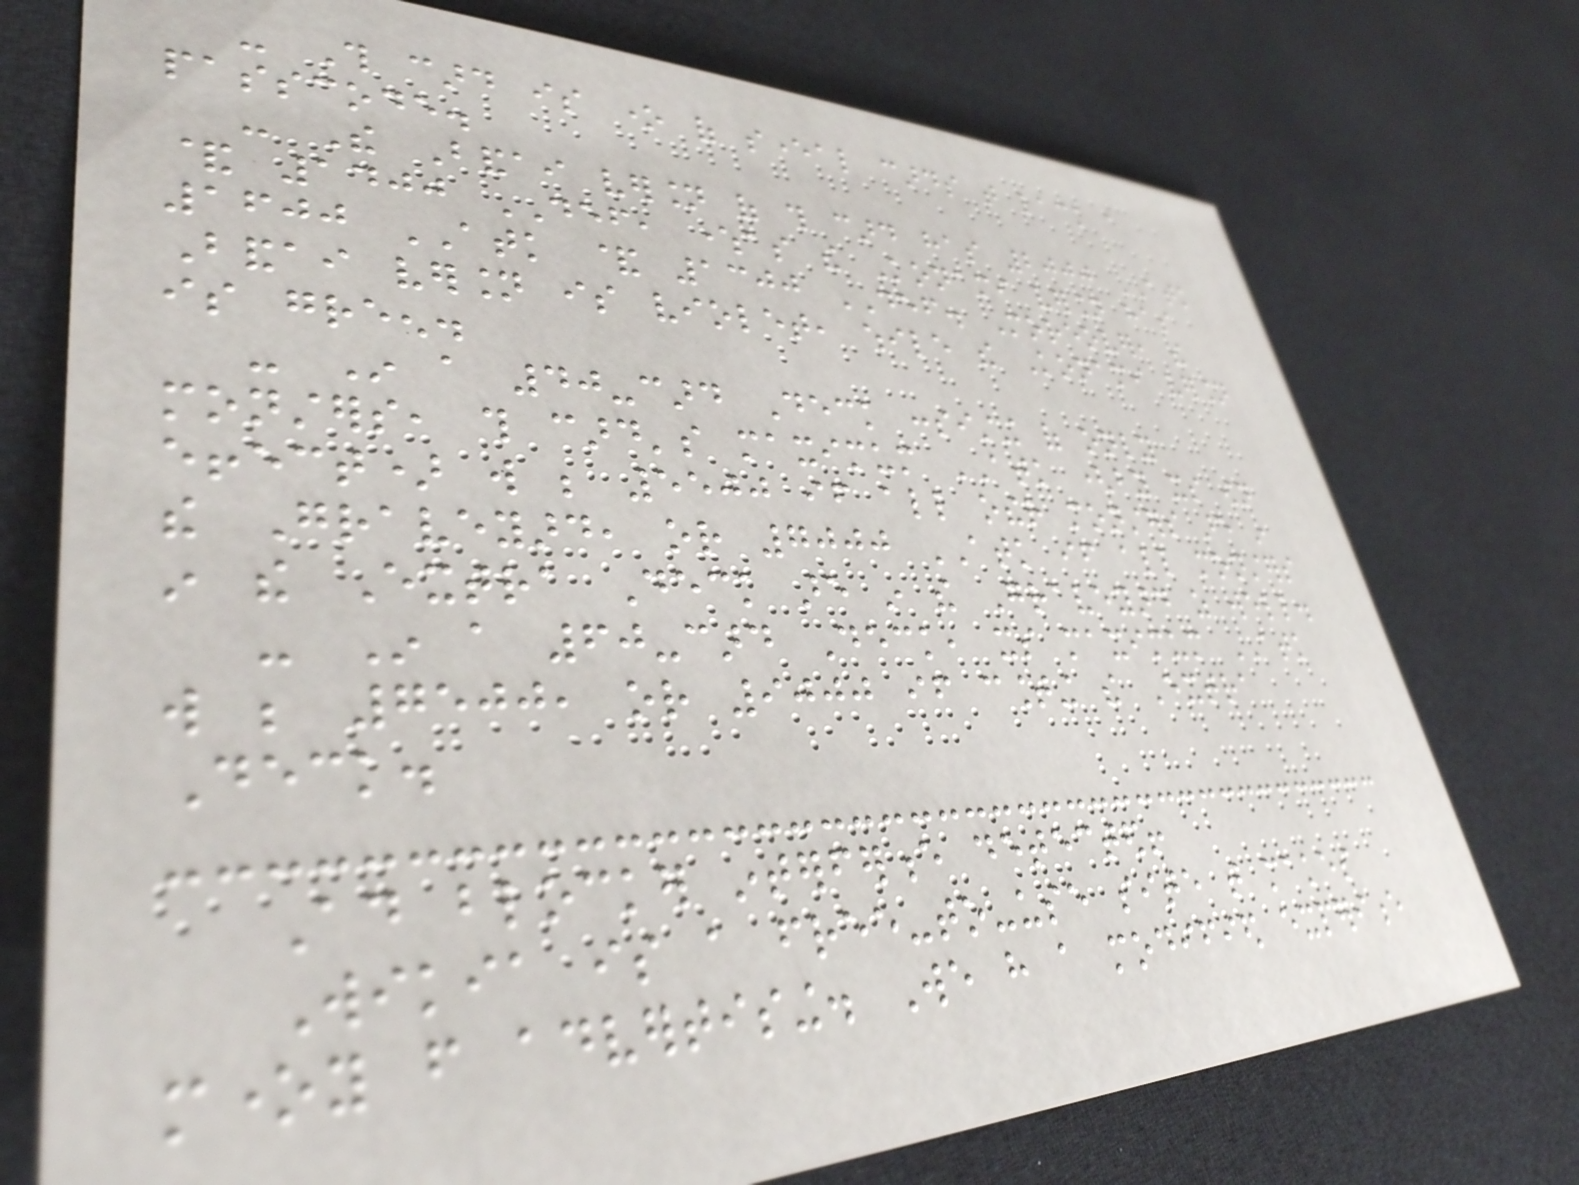- This card is one of several cards that lack a
passcode.
- The Bandai version of this card has 2000 ATK
& 1400 DEF, whereas the Konami version has
1600 ATK & 1300 DEF. Moreover, the
Bandai version is violet, while the Konami version
is green.
- In a 40-card Deck consisting of only
monsters, this card's maximum ATK (by its own
effect) will be 5500 if all other monsters are in
the Graveyard, or 7000 ATK if all monsters
in the Extra Deck are in the Graveyard as well.
- In a 60-card Deck, its maximum ATK
will be 7500, or 9000 if counting the Extra
Deck.
Ad blocker interference detected!
Wikia is a free-to-use site that makes
money from advertising. We have a modified experience
